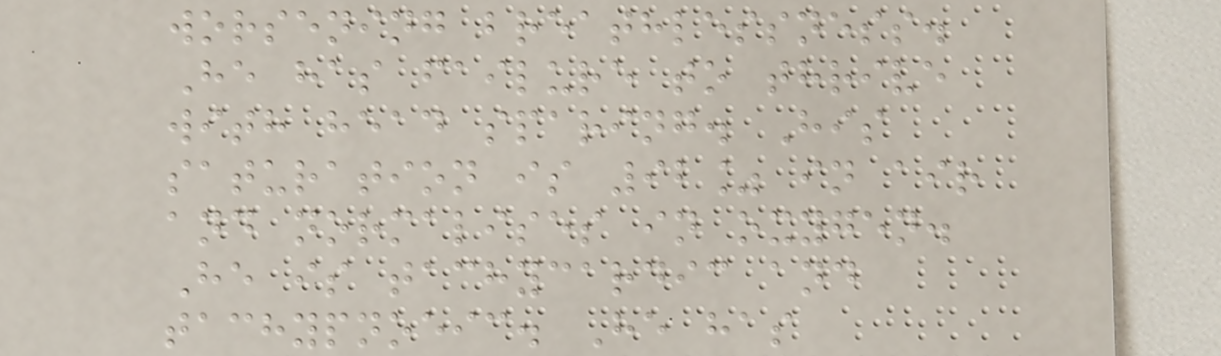worsening breathlessness.
He has failure to thrive
with head sparing. His
saturation is 92% in air
and normalises in oxygen.
He is tachycardic and
tachypnoeic. He has
